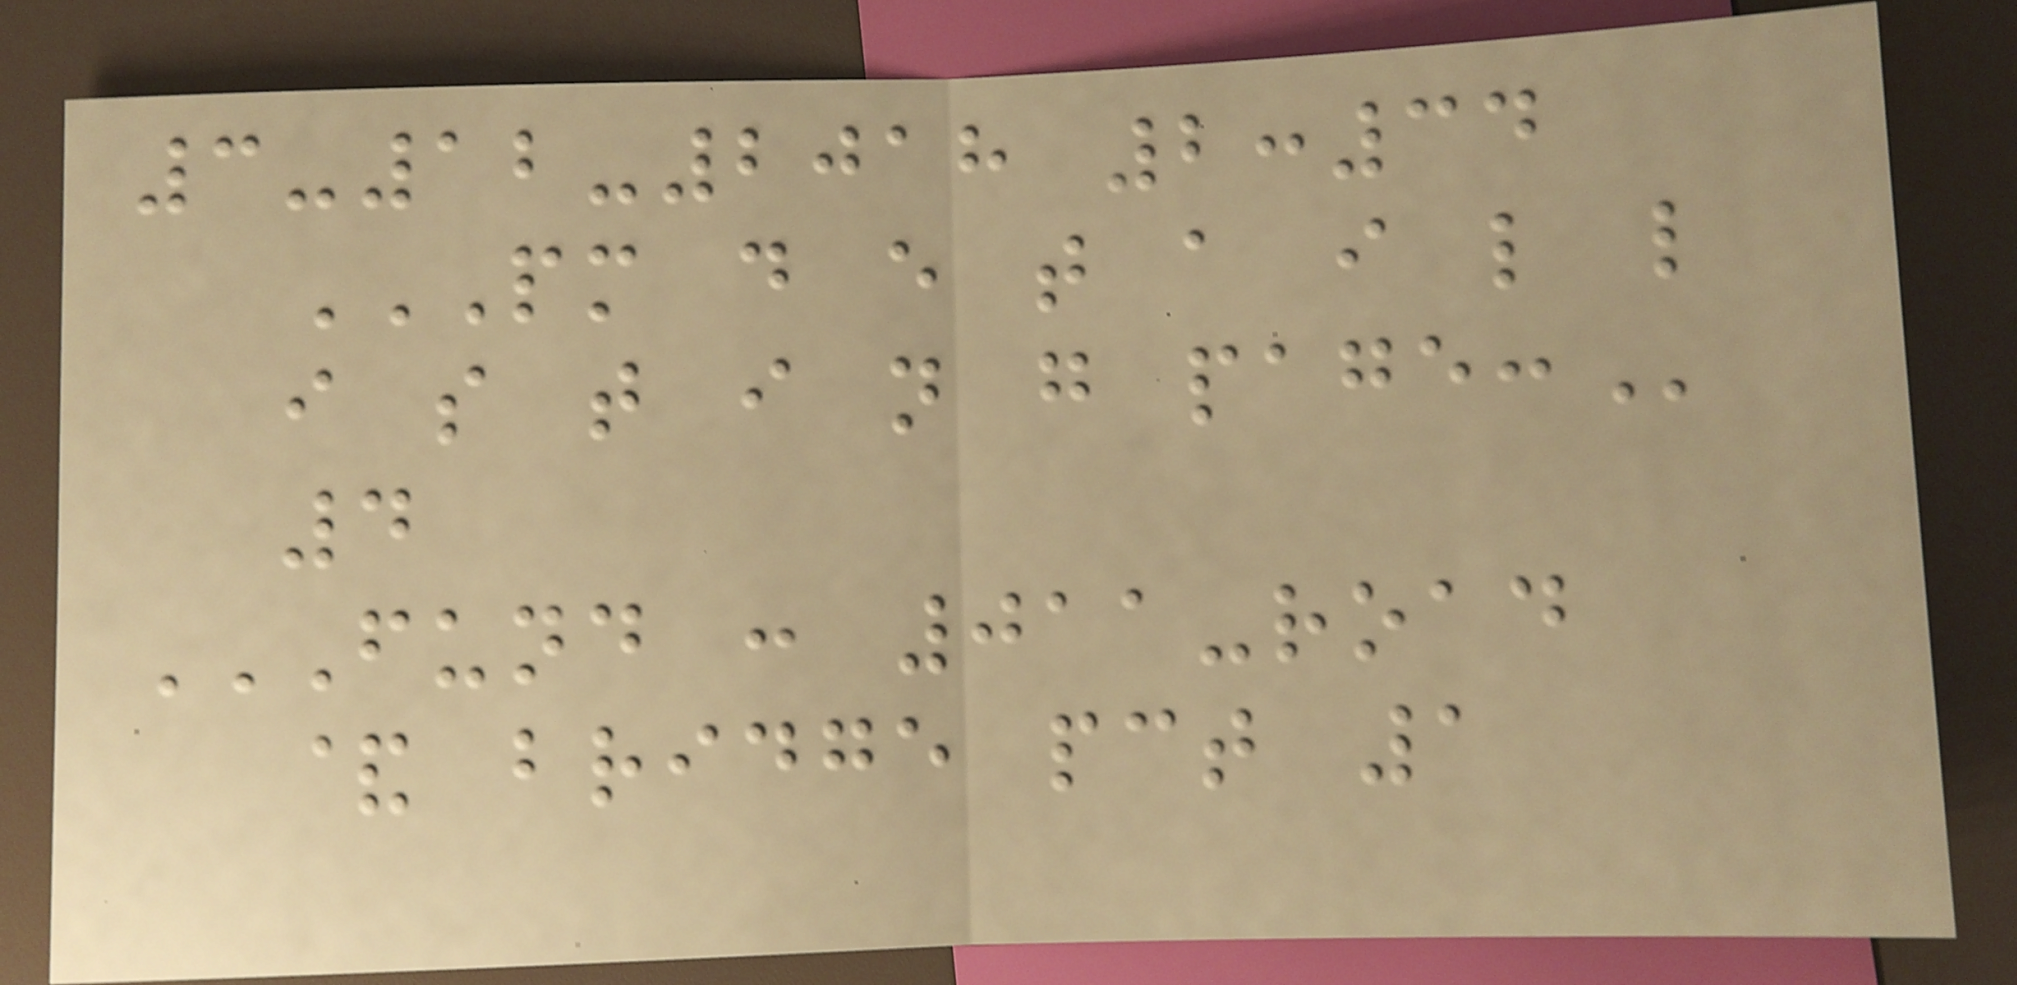3-12-2018 2:34
PM D E T A I L L
I S T I N G PAGE:
4
FUND : 011-ROAD
& BRIDGE PCT 1
